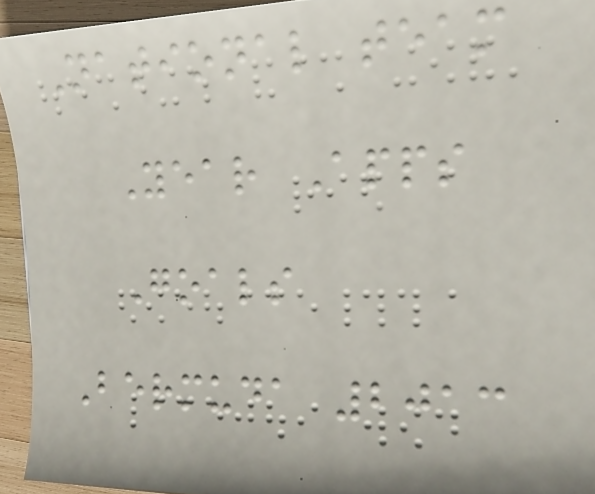National team
Year Apps
Goals
Bermuda 2013
